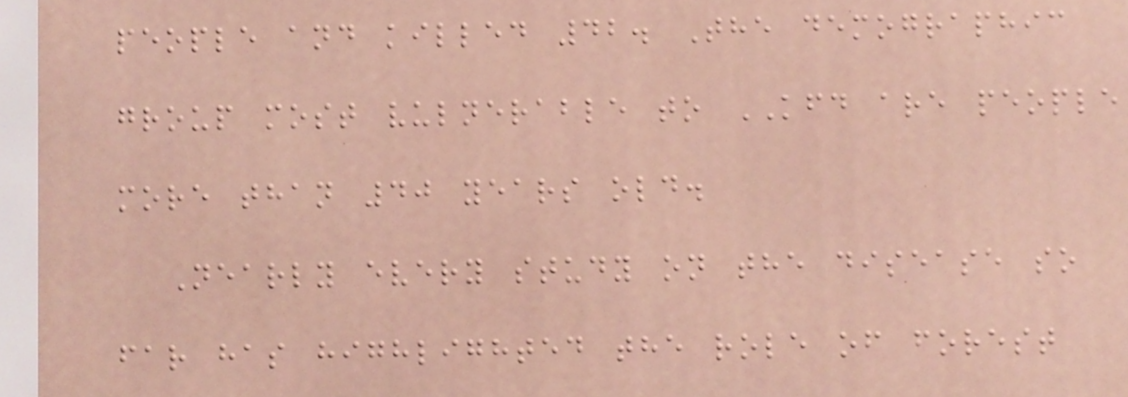people and killed 42. The demographic
group most vulnerable to KFD are people
more than 40 years old.
Nearly every study on the disease so
far has highlighted the role of forest
